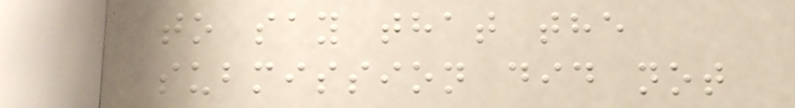to say that the
submission did not
